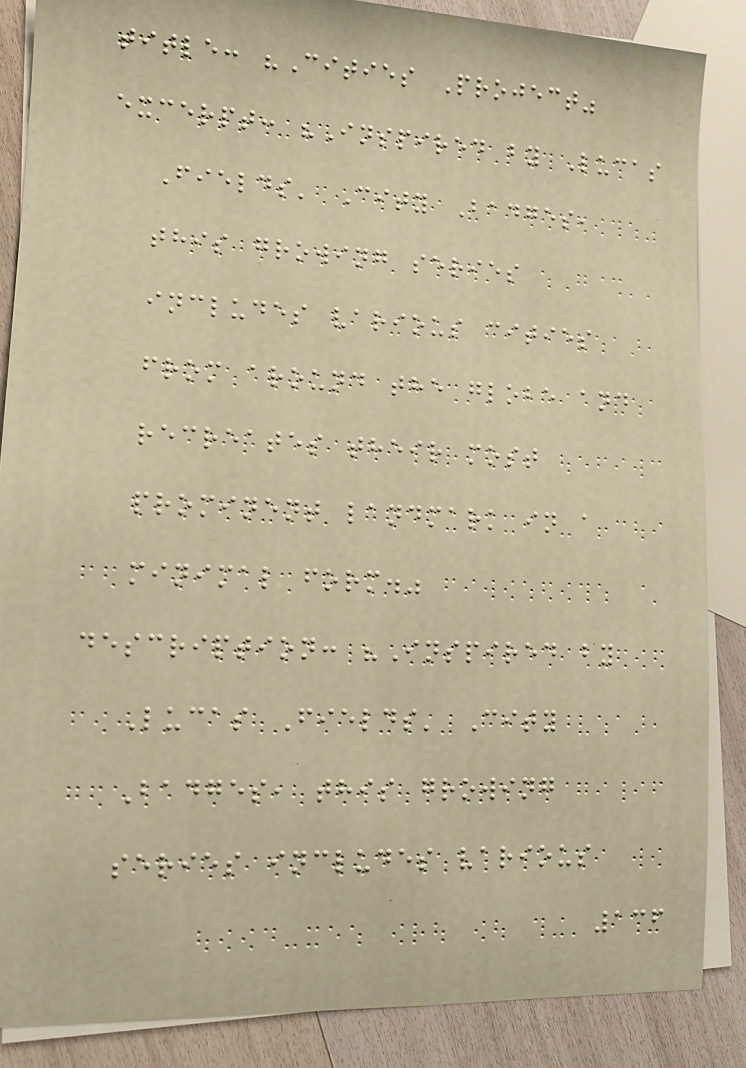title: "Cities Project"
excerpt: "Inspired by Lucas
Fields' City Badges,
this growing series
includes various cities
from around the globe and
recreates their most
prominent landmark in a
minimal form."
description: "Inspired by
Lucas Fields' City
Badges, this growing
series includes various
136
